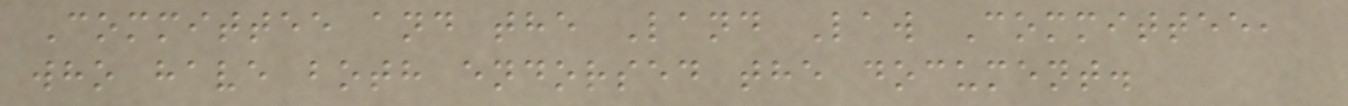Committee and the Land Law Committee,
who have both endorsed the document.
